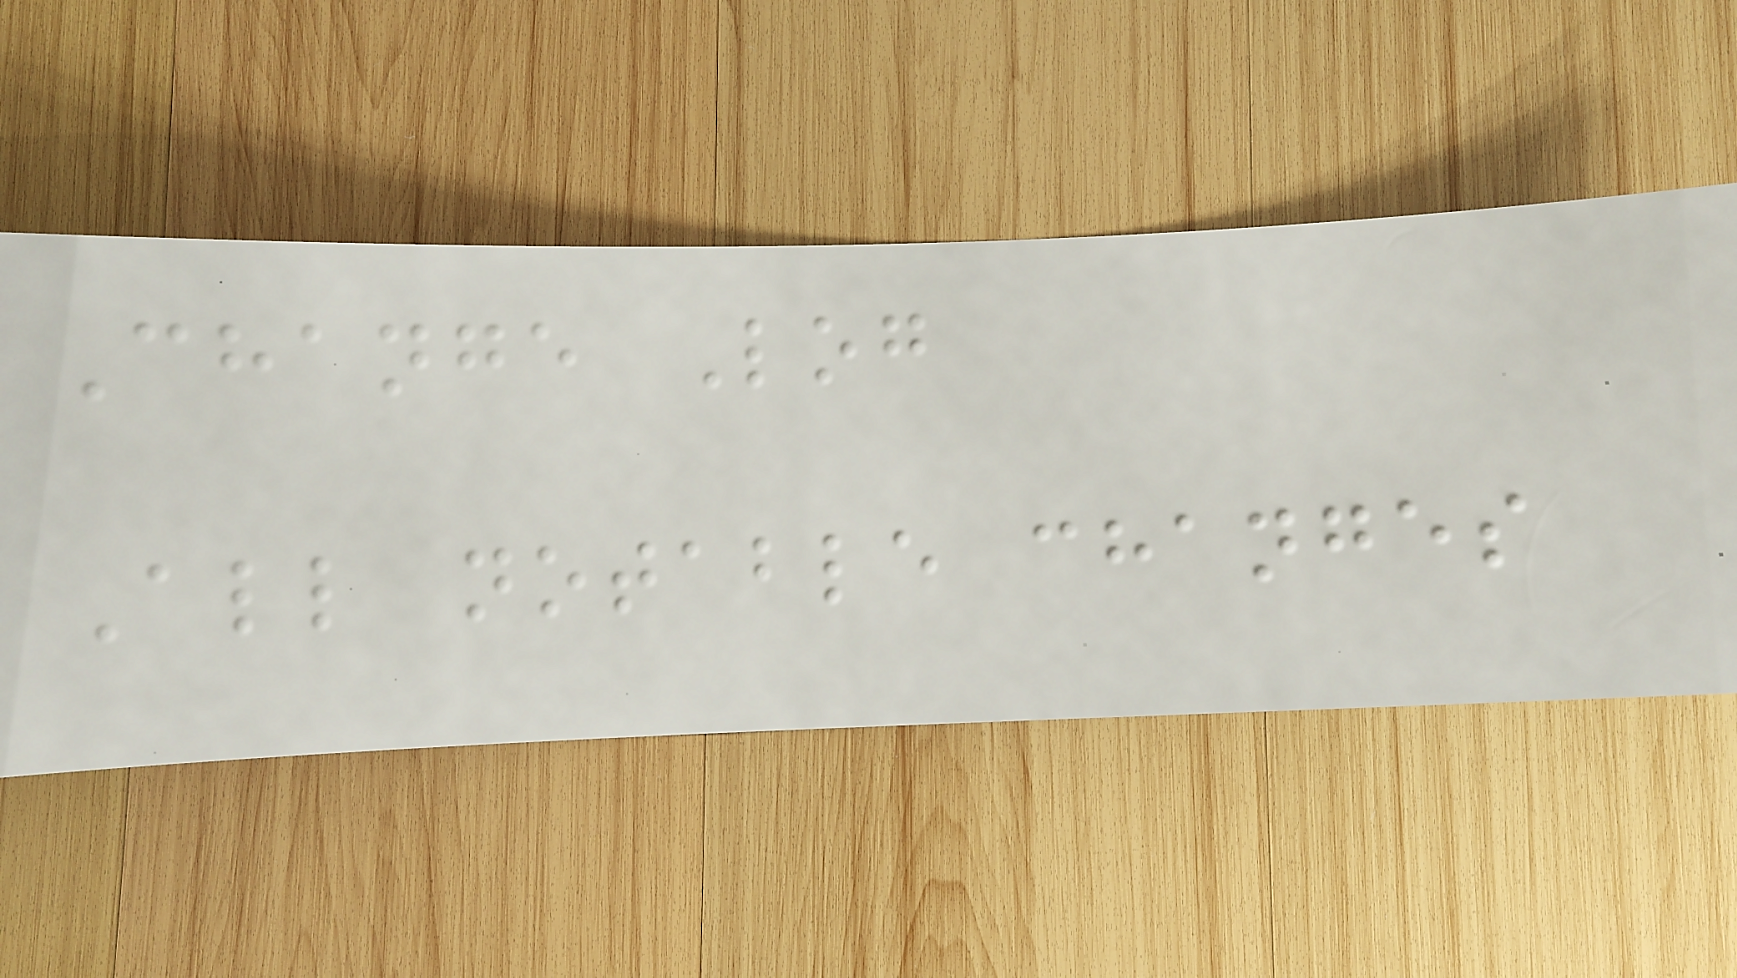Change Log
All notable changes
